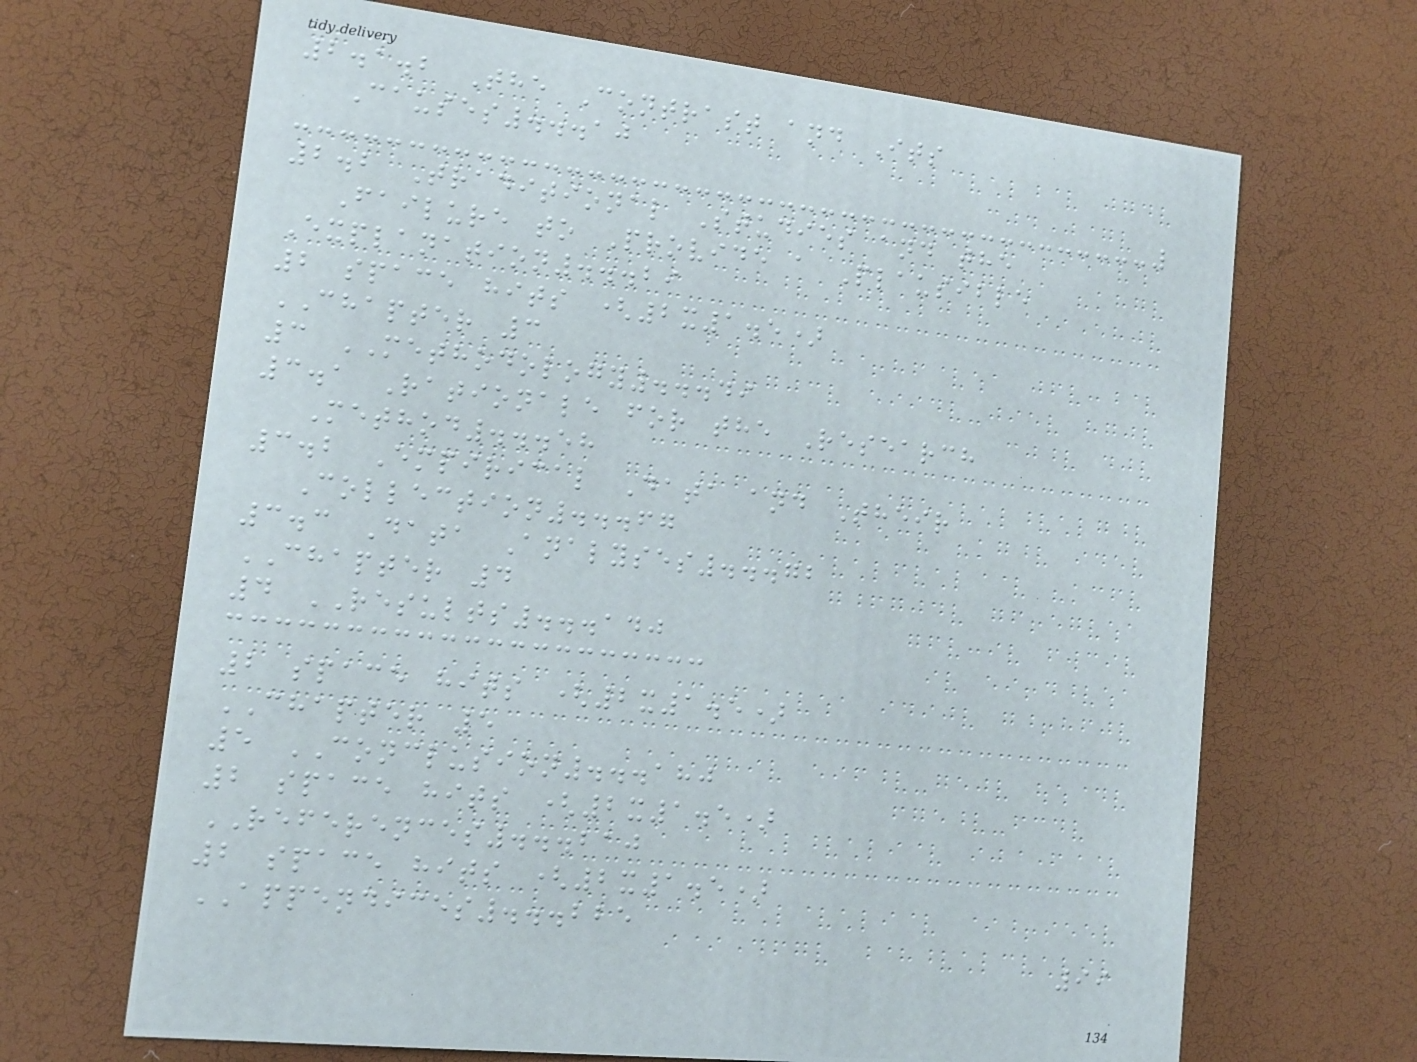2.1.2 The Contrast and Its
Causes...10
2.2 Traditional Studies and the
Failure to Provide a Plausible
Explanation...29
2 space hits (2x1.5)
CHAPTER 3
3 METHODOLOGY...49
3.1 Rationale for the Research
Method...58
3.2 Empirical Data and Their
Collection...67
3.3 Data Analyses...72
CHAPTER 4
4 RESULTS...140
2 space hits (2x1.5)
CHAPTER 5
5 CONCLUSION...180
2 space hits (2x1.5)
REFERENCES...210
2 space hits (2x1.5)
APPENDICES...225
99
